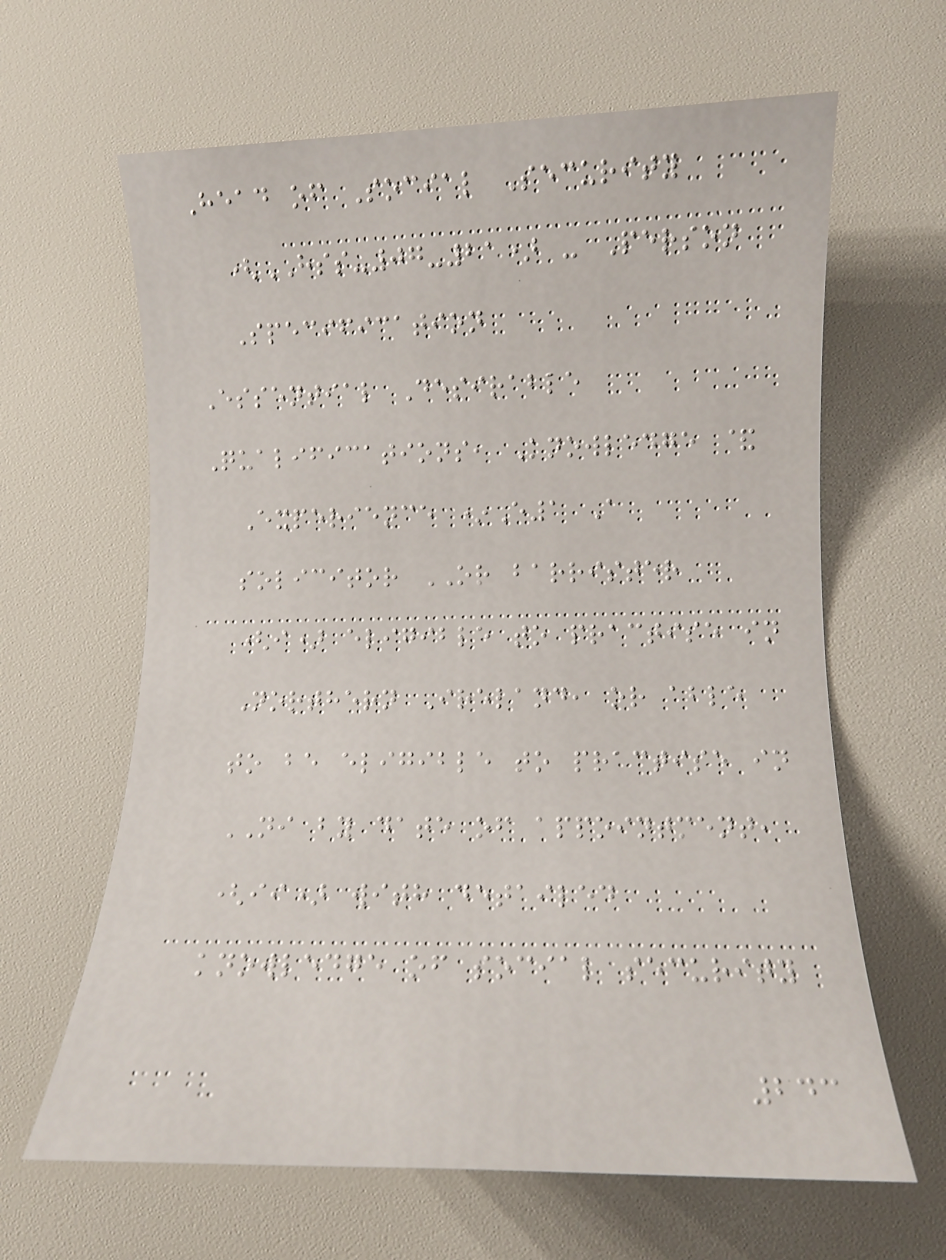Head of Social Security
(HSS-07-21) - Person
Specification
Essential Desirable
Qualifications, Knowledge &
Experience *E1 A
solicitor OR barrister
(i) eligible to practise in
Northern Ireland, or able
to be eligible to practise in
NI by date of appointment,
(ii) with detailed
knowledge of social security
243
